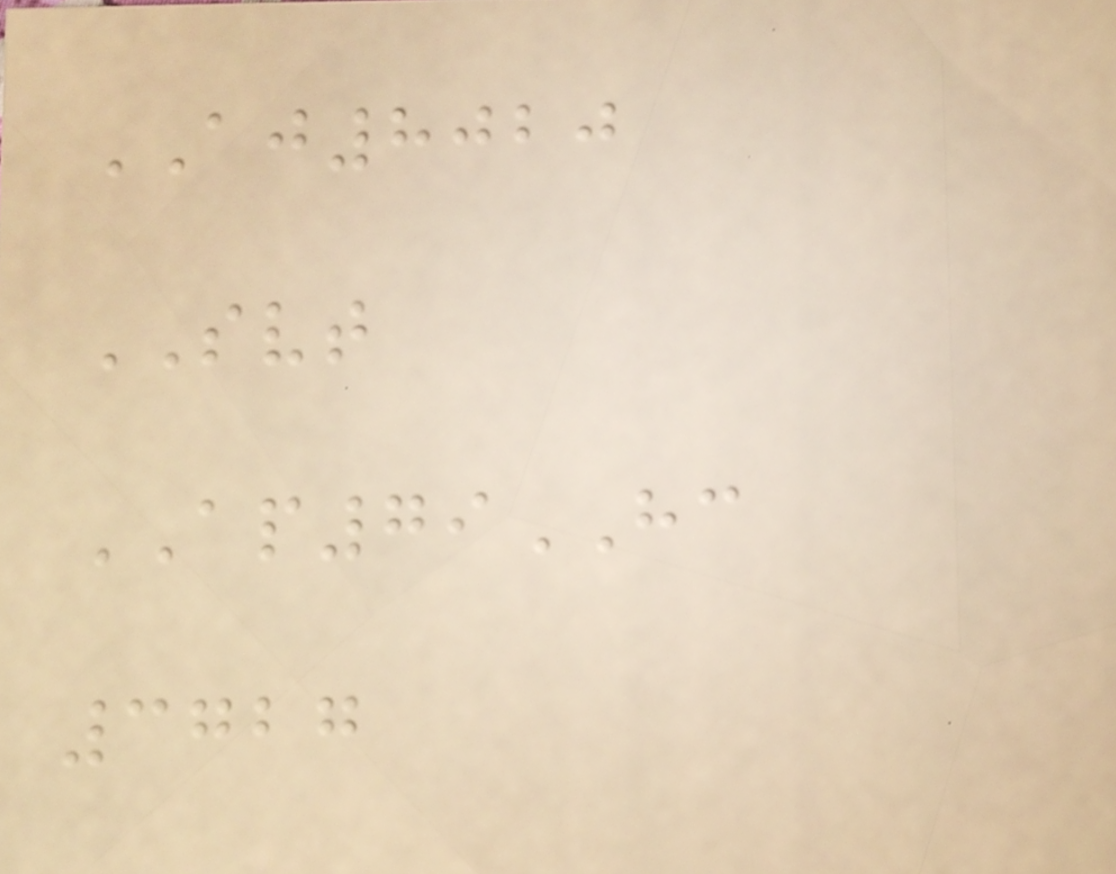AJ8020
SVT
AP79HC
3727
